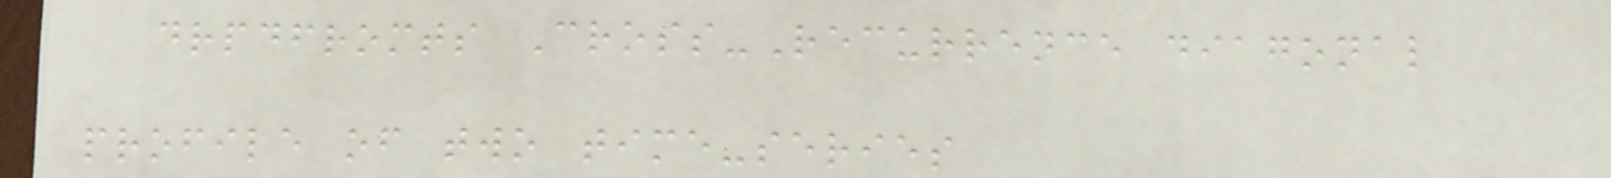drpdfromts Cross-Recurrence diagonal
profile of two time-series
